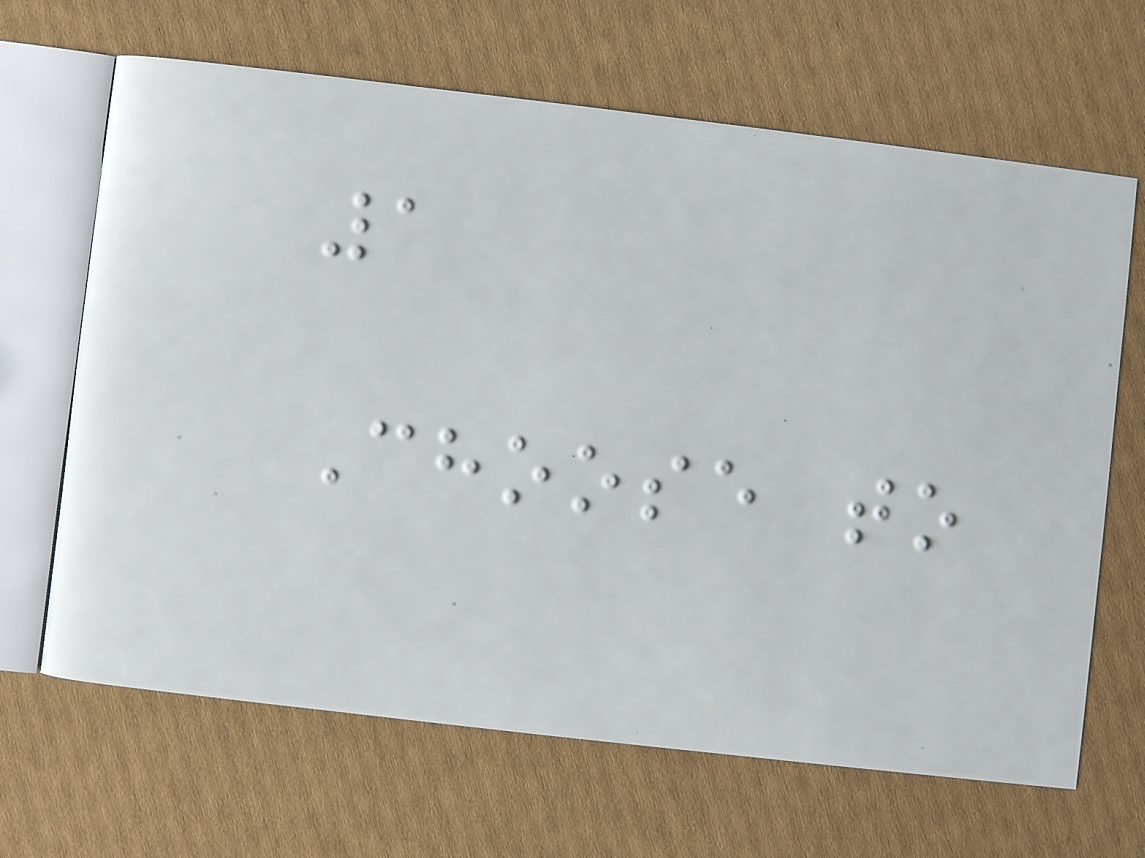1
Choose to
